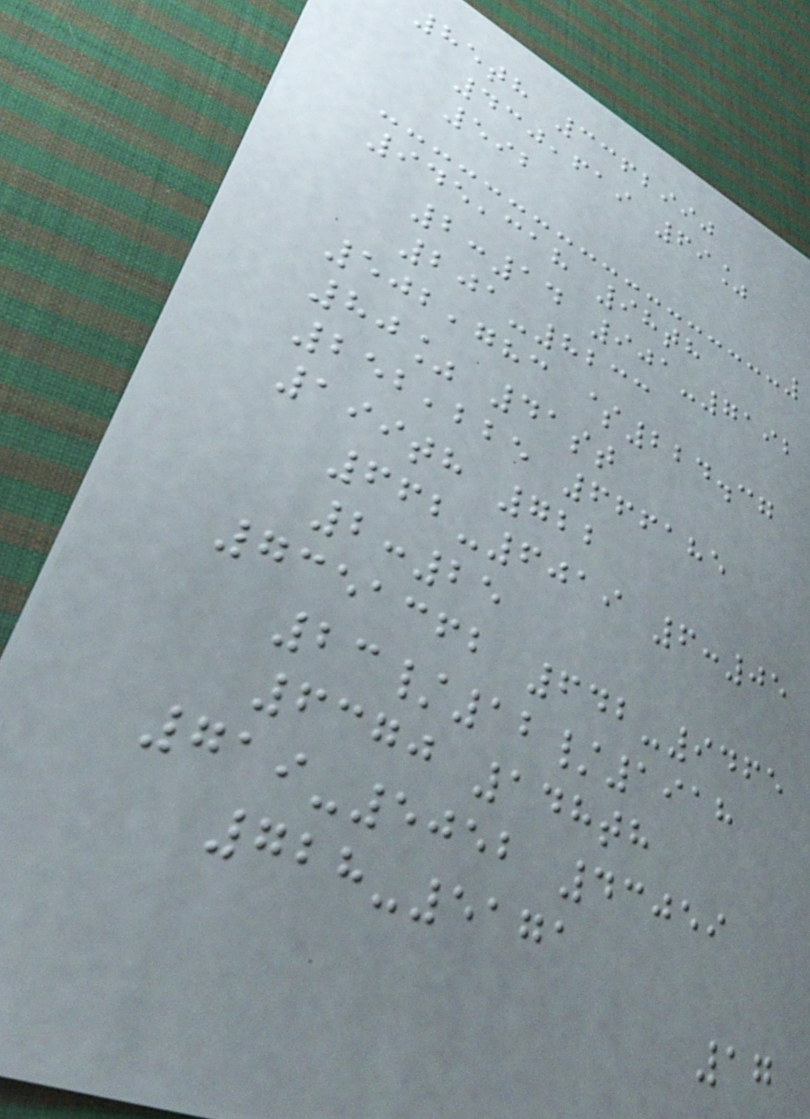85th 3362990
430,619 69%
592
945,318 98th
2:14 901-7192
201-8233
502,783 $224.37
80% 41st
252,225 666185
199th 722
662-6019 6:05
2:25
7351362 642-9465
23/12/1918
6370 148th
719-5052 43059
728-5171
17
